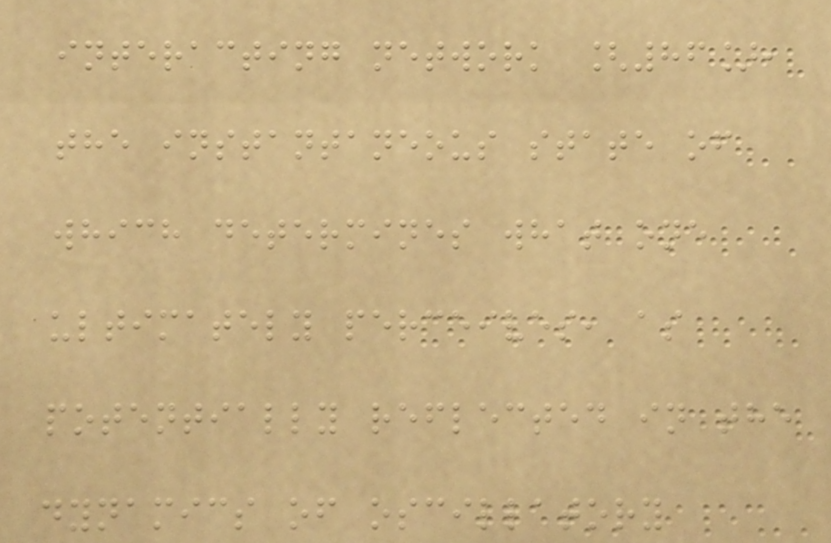interacting network [86],
the instantaneous state of
which determines what one
ultimately perceives, as
potentially reflected in the
dynamics of oscillatory
